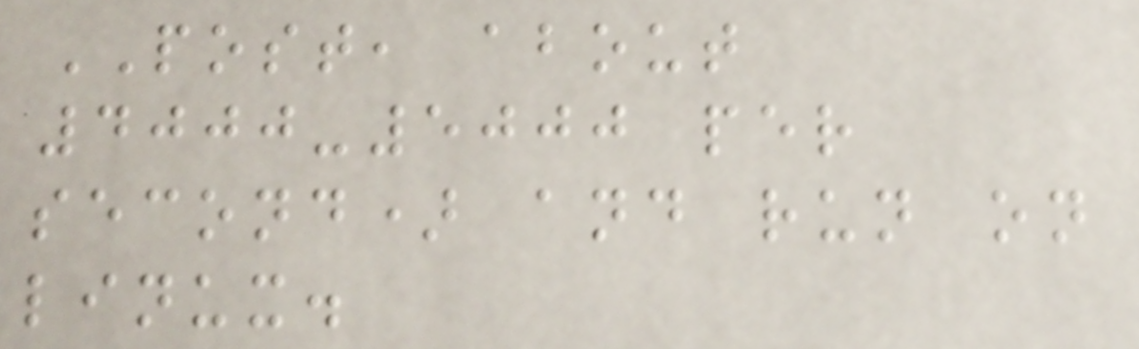POST, about
4000-5000 per
second) and run on
linux.
